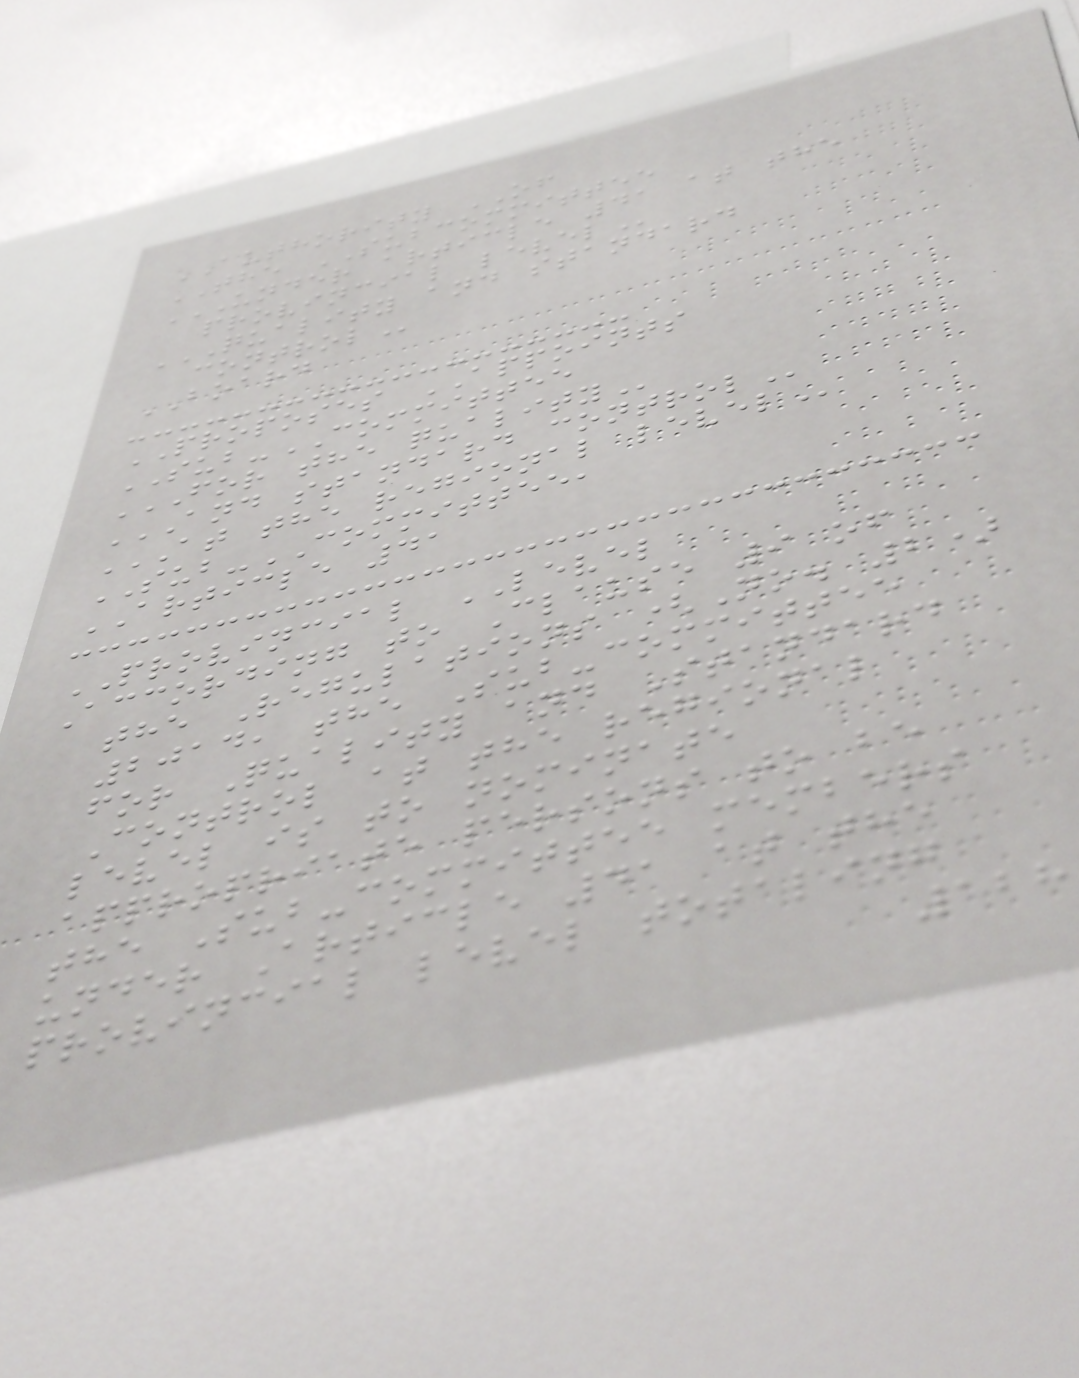AUTHORITY OF
THE SUBCOMMITTEE
UNDER ARTICLE 41 AT THE
PROVINCIAL LEVEL
QUALITY AND STANDARD
CONTROL
BOARD
PROPOSES APPOINTS
SUB-COMMITTEE
FOR THE QUALITY
AND STANDARD CONTROL
AT THE REGIONAL LEVEL
SUB-COMMITTEE,
ARTICLE 41
PROVINCIAL LEVEL
According to Clause 9 of
the Regulations (No. 2)
2014, the Sub-committee
for Quality and Standard
Control at the regional
level is to nominate
appropriate persons to be
the Sub-committee members
under Article 41 at the
provincial level totaling
128
